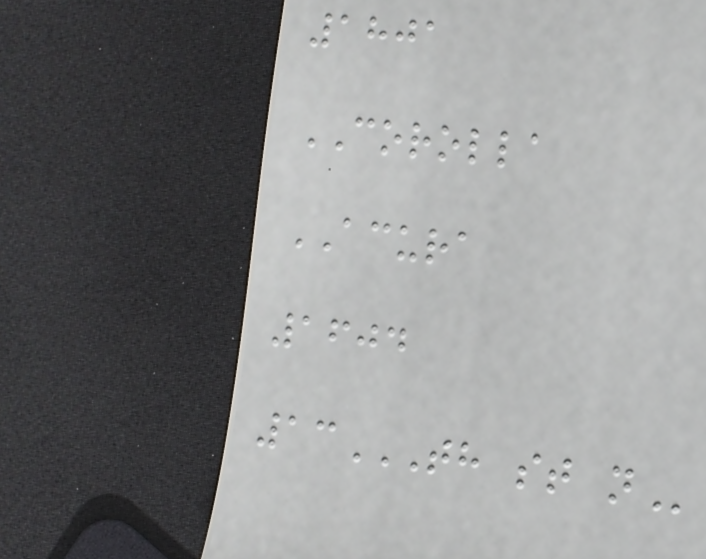1801
COROLLA
ACURA
1604
13TH ST N
